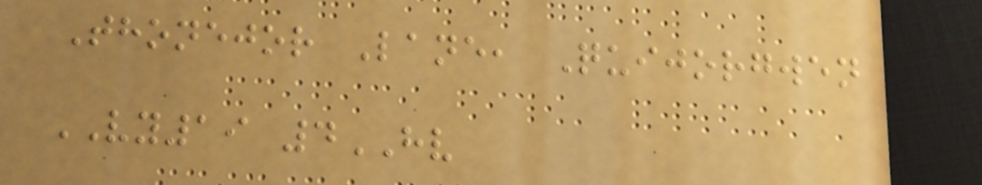Thonejor Lane, Quijorgwen
VY19 4HV
